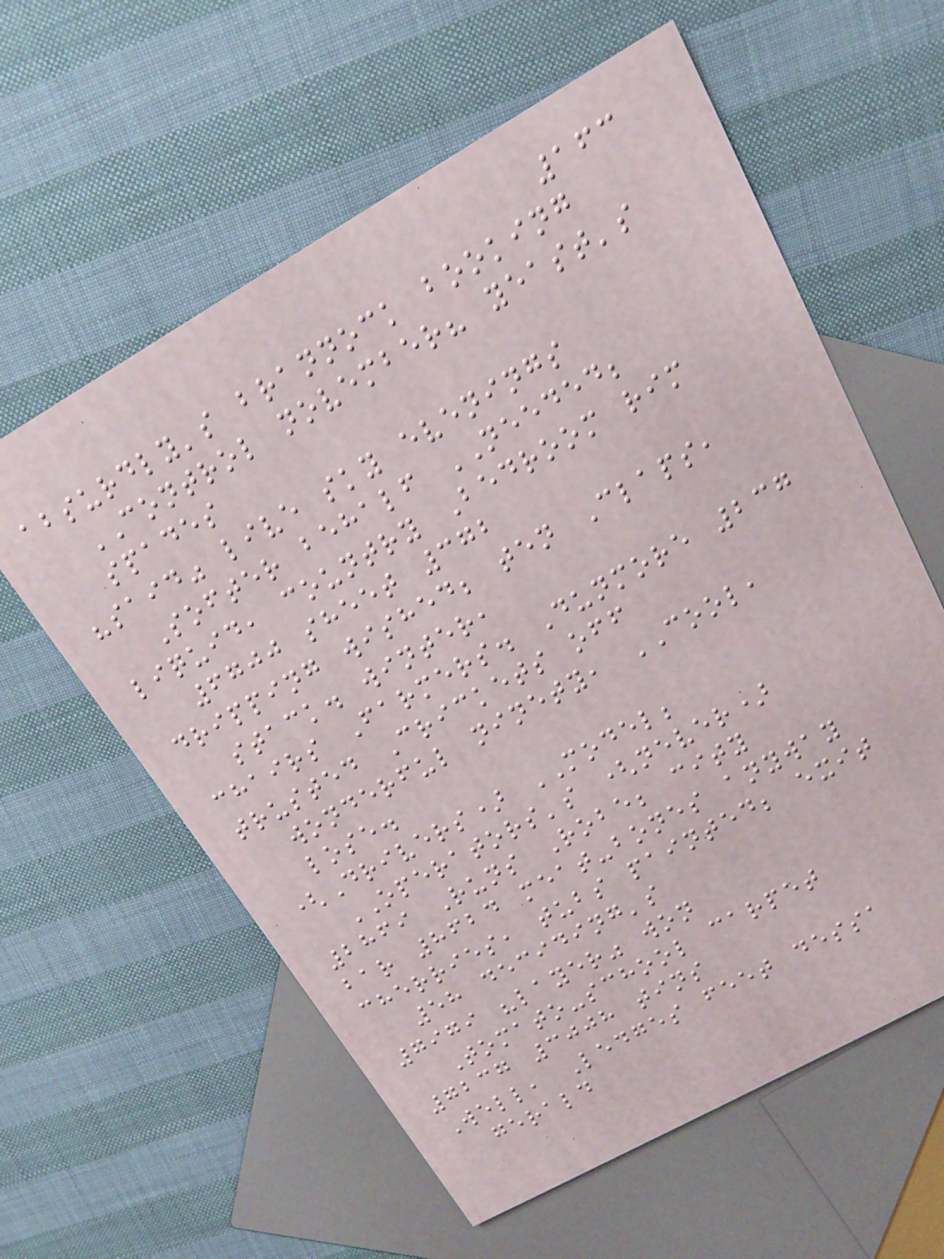163
absurdly's brannock booking
CONTROL november? yeast's
spades
"said" live sky evenings
Softer behalf NEEDED;
liquid, country Bedroom rim
6700 sheet 372
dripping wished; ten Claps,
stack. winter,
chairs Farmers. Dunmore 237
trusted Crickets off
wonderful ninety, COOL,
lose.
(Drivers) MODEL;
OPERATORS's (never)
2869 Runs Robe; city
bar 8624 meat-bones anyway
cherries, tubs painted; exit
58 deciding's
7979 "layer" won
Tomato-school carpet
7237 3008 tins
Well, Ledges feet dessa
gerald
